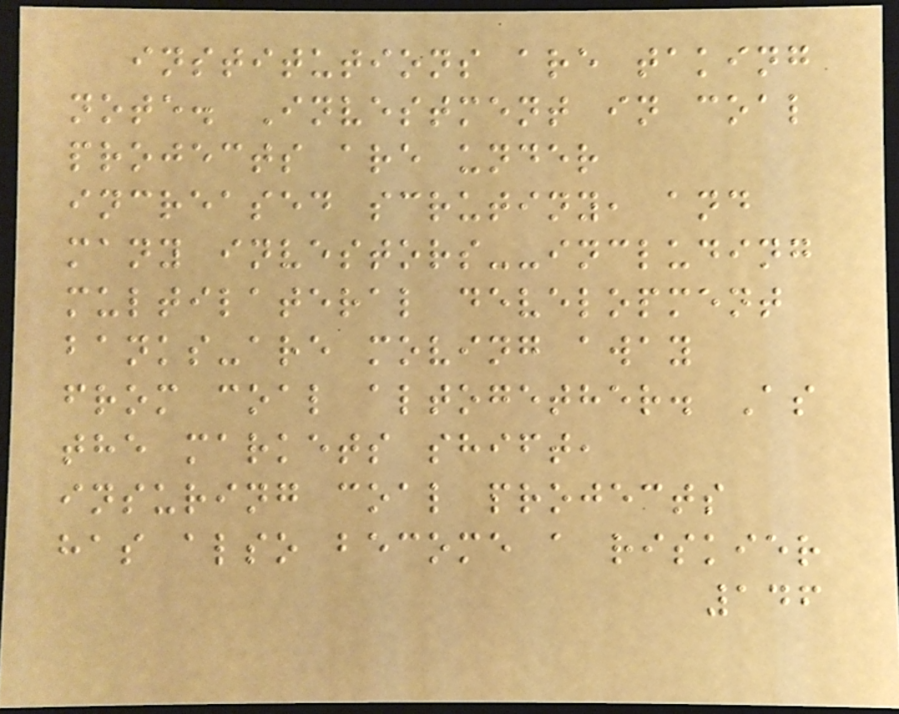institutions are taking
note. Investment in coal
projects are under
increased scrutiny, and
many investors--including
multilateral development
banks-are moving away
from coal altogether. As
the markets shift,
insuring coal projects
has also become a riskier
146
